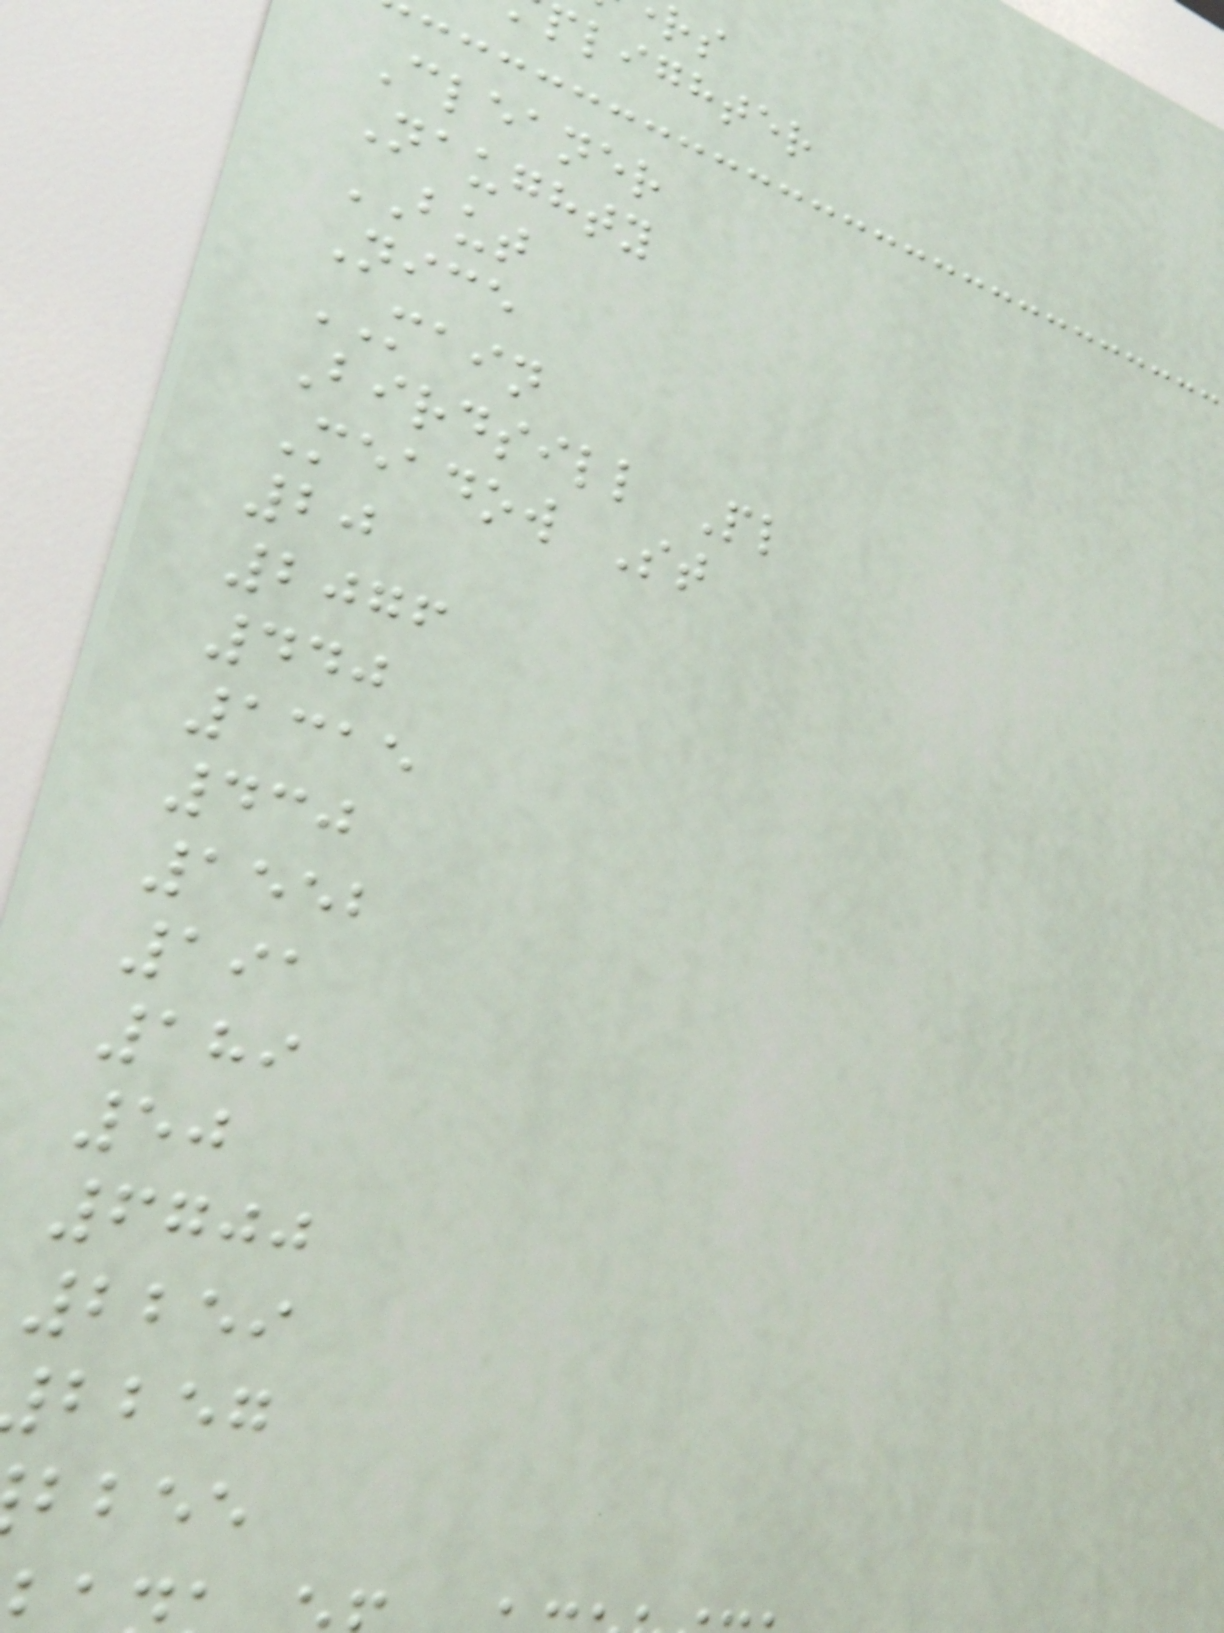plighter
Cleaner
Naughty
BUT
Nice
MAIN
Birdsill Pl
Meadow St
20
2076
440
1315
430
1552
191
189
50
6700
2259
bbeg
bbee
